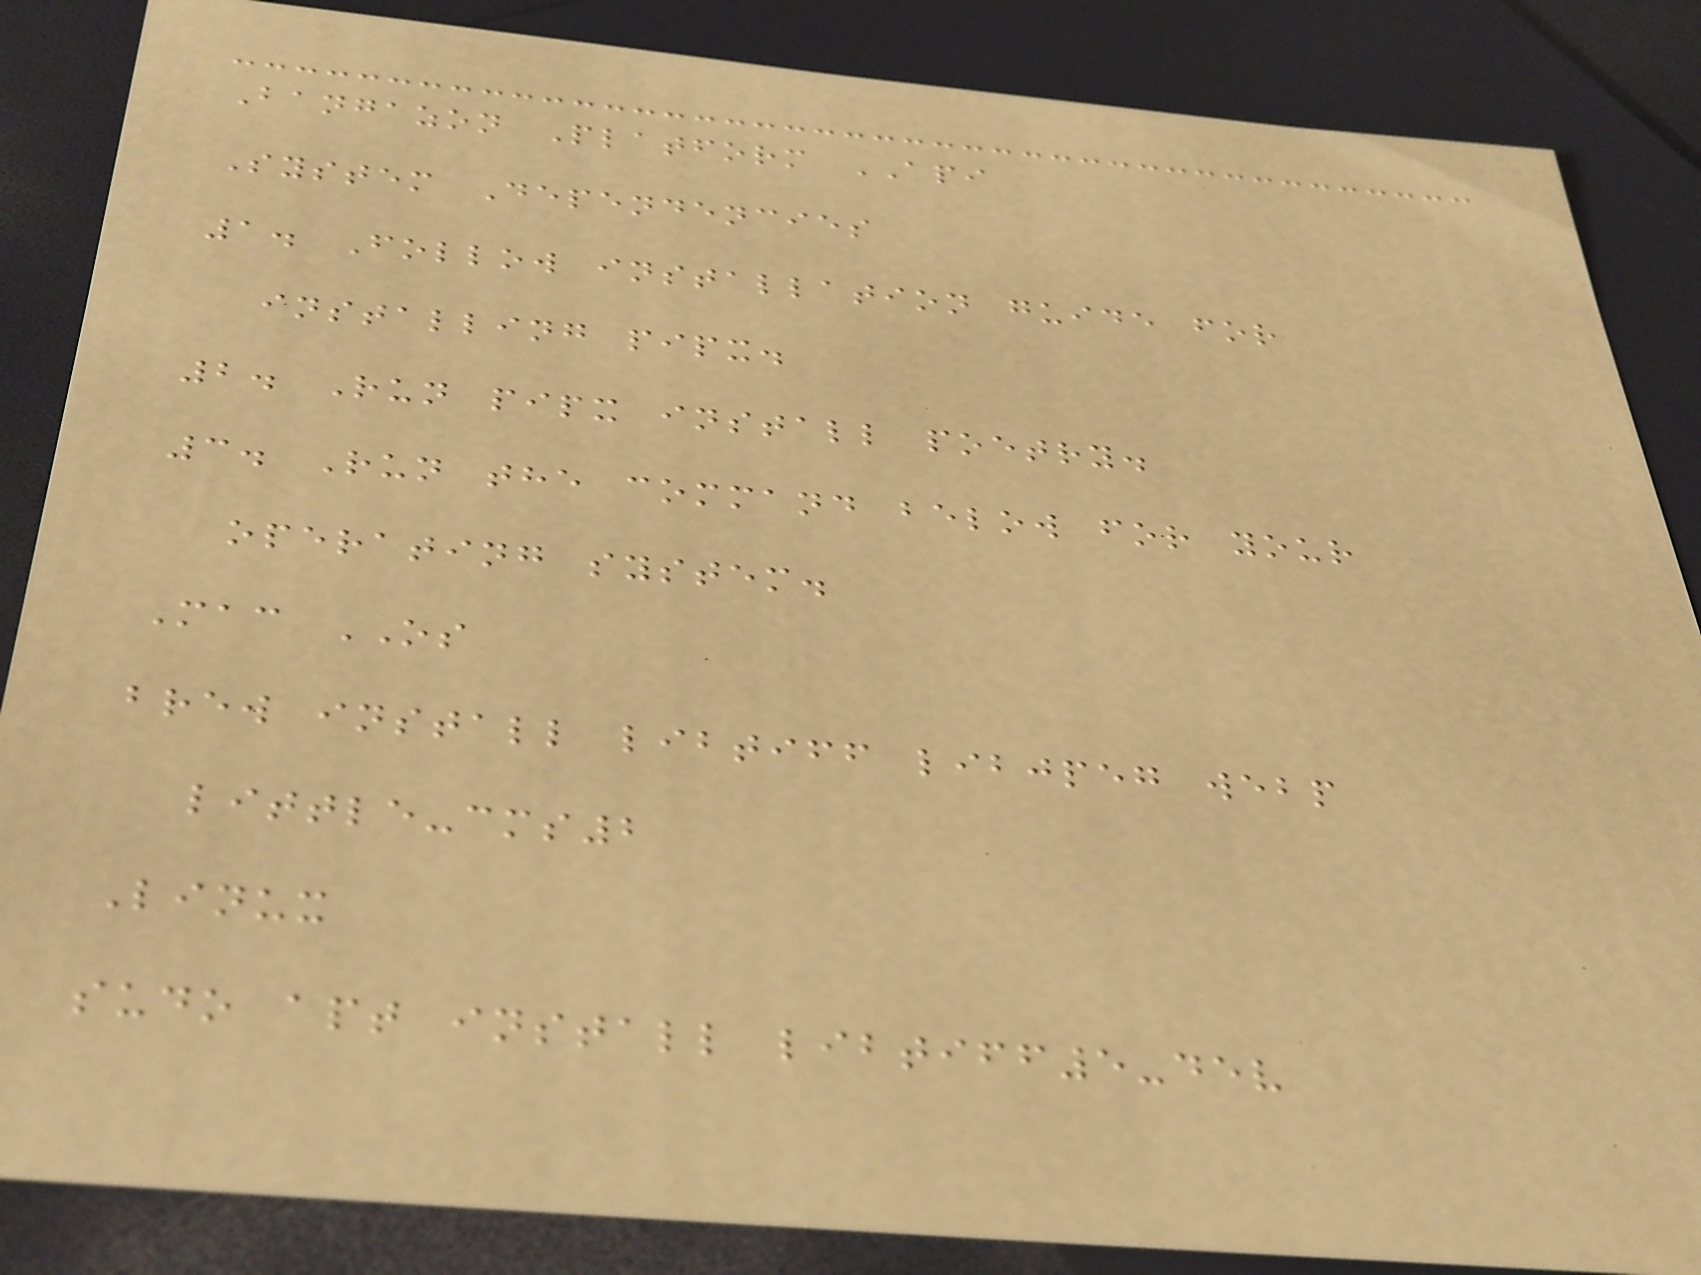Bangazon Platform API
System Dependencies
1. Follow installation guide for
installing pipx.
2. Run pipx install poetry.
3. Run the command below for your
operating system.
Mac OS
brew install libtiff libjpeg webp
little-cms2
Linux
sudo apt install libtiff5-dev
